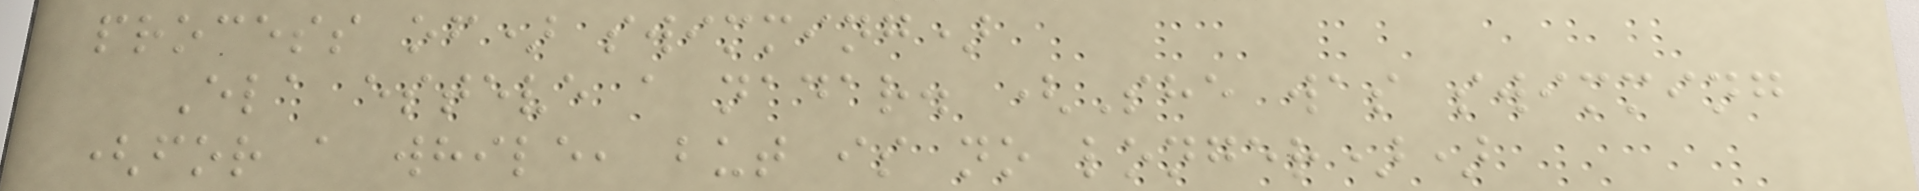process of) swimming)
Ela esteve a nadar. (She was swimming
(for a while, but is no longer))
